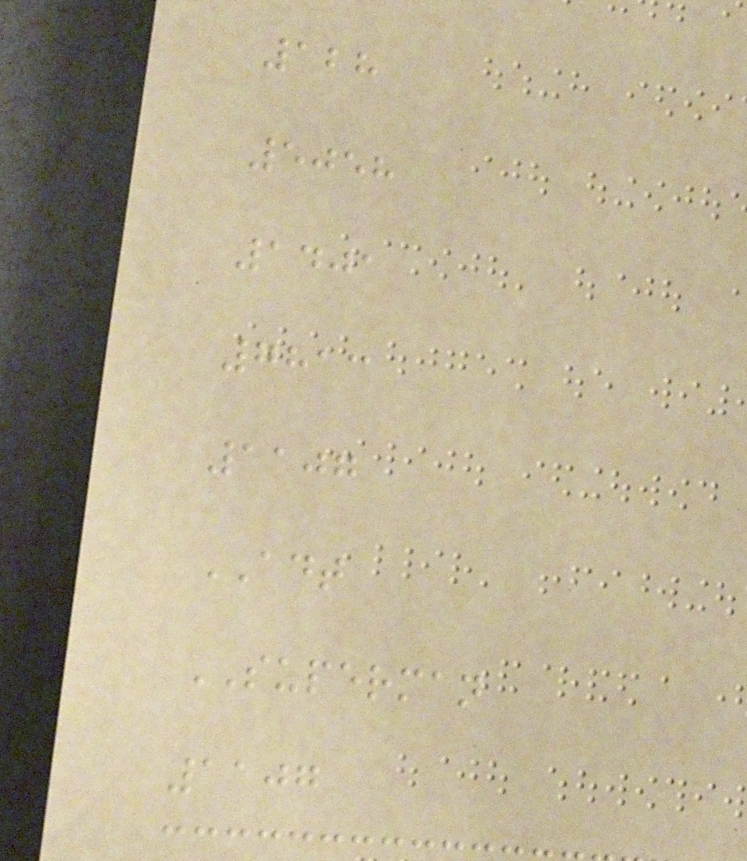128
5058
1401
7813
1107
ADT
SUPERMAN
1107
